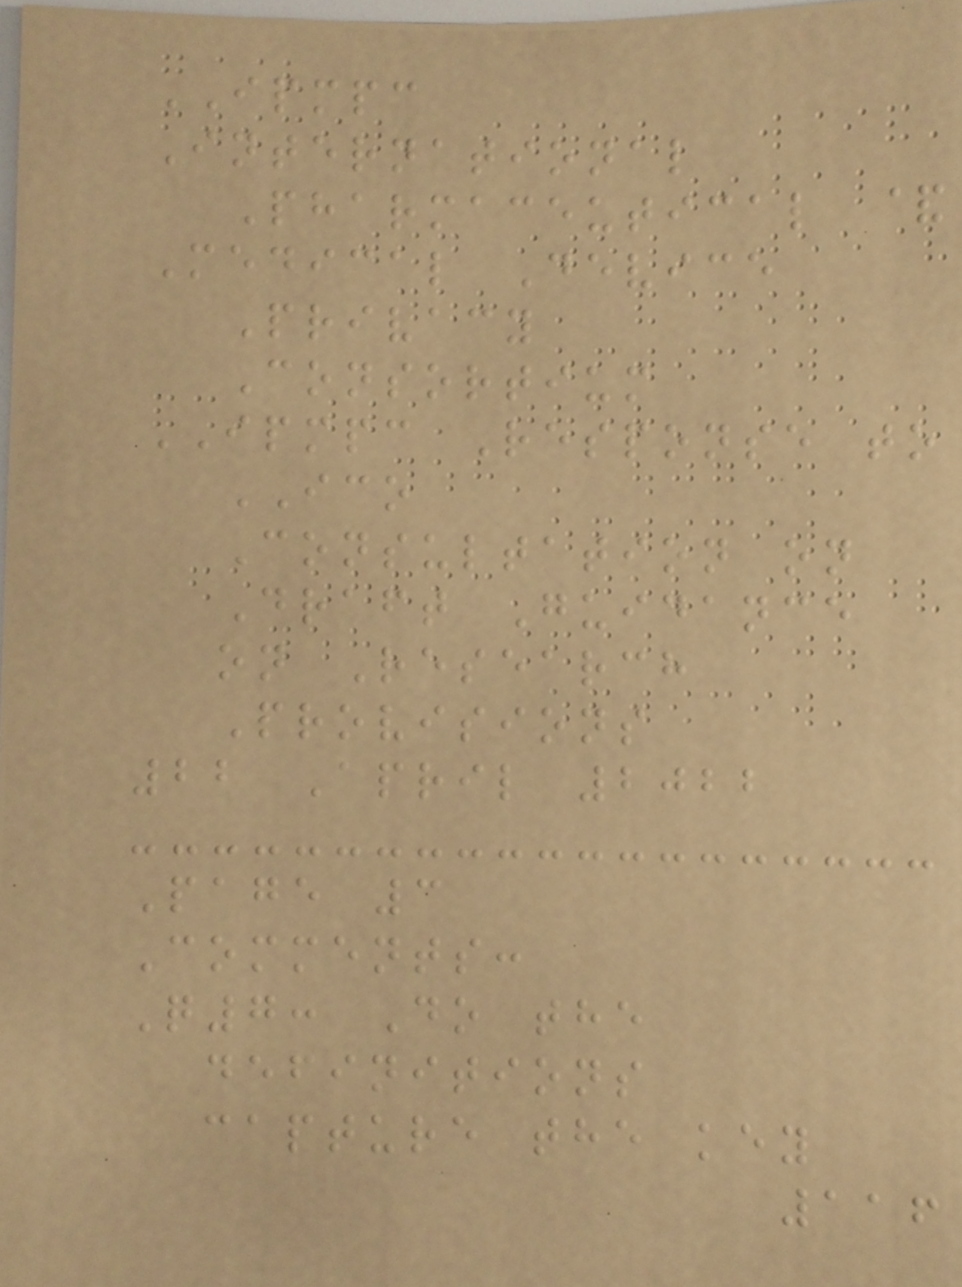IPMPC
International
Pharmaceutical &
Medical Device
Privacy
Consortium
IPMPC Response to
ICO
Consultation on
Draft Guidance
on Research
Provisions
22 April 2022
Page 3
Comments:
Q7: Do the
definitions
capture the key
116
